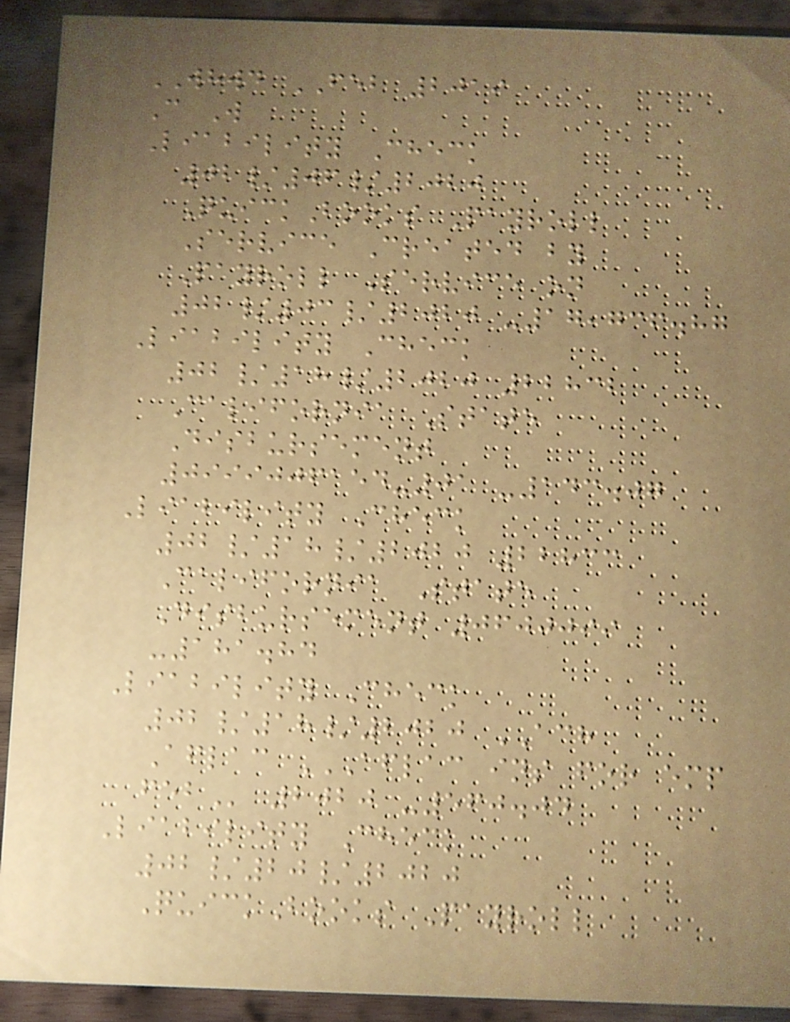WHWD FEB 2019
C W
Liability Check
02/06/2020
QuickBooks Payroll
Service Created by
Payroll Service on
02/03/2020 -17,736.87
Liability Check
02/18/2020 22832
California State
Disbursement
0999006154-01 -143.07
Liability Check
02/18/2020 22833
California State
Disbursement 0600099
-181.84
Liability Check
02/18/2020 ACH
Aflac AFLAC INS FOR EMP
FEB 2020 -560.04
Liability Check
02/20/2020
QuickBooks Payroll
